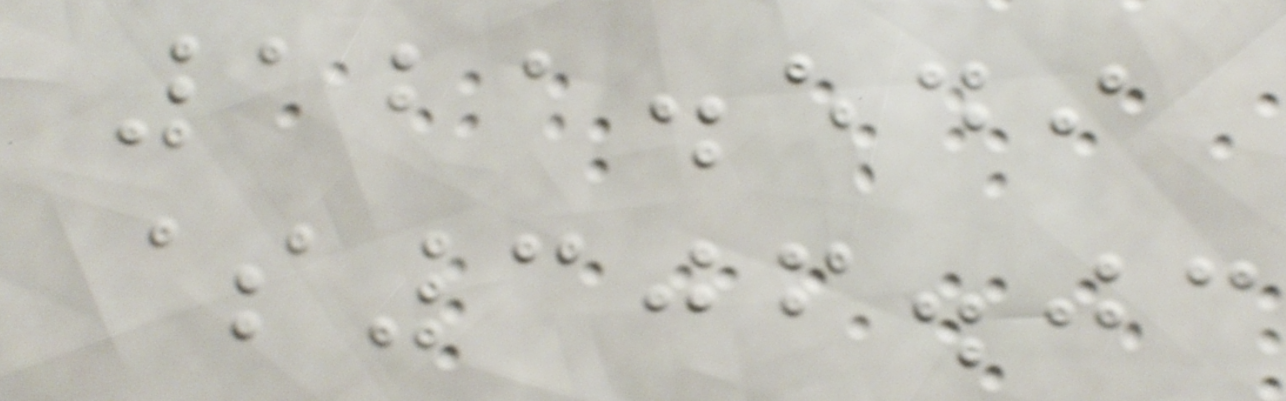121.549
$306.03
